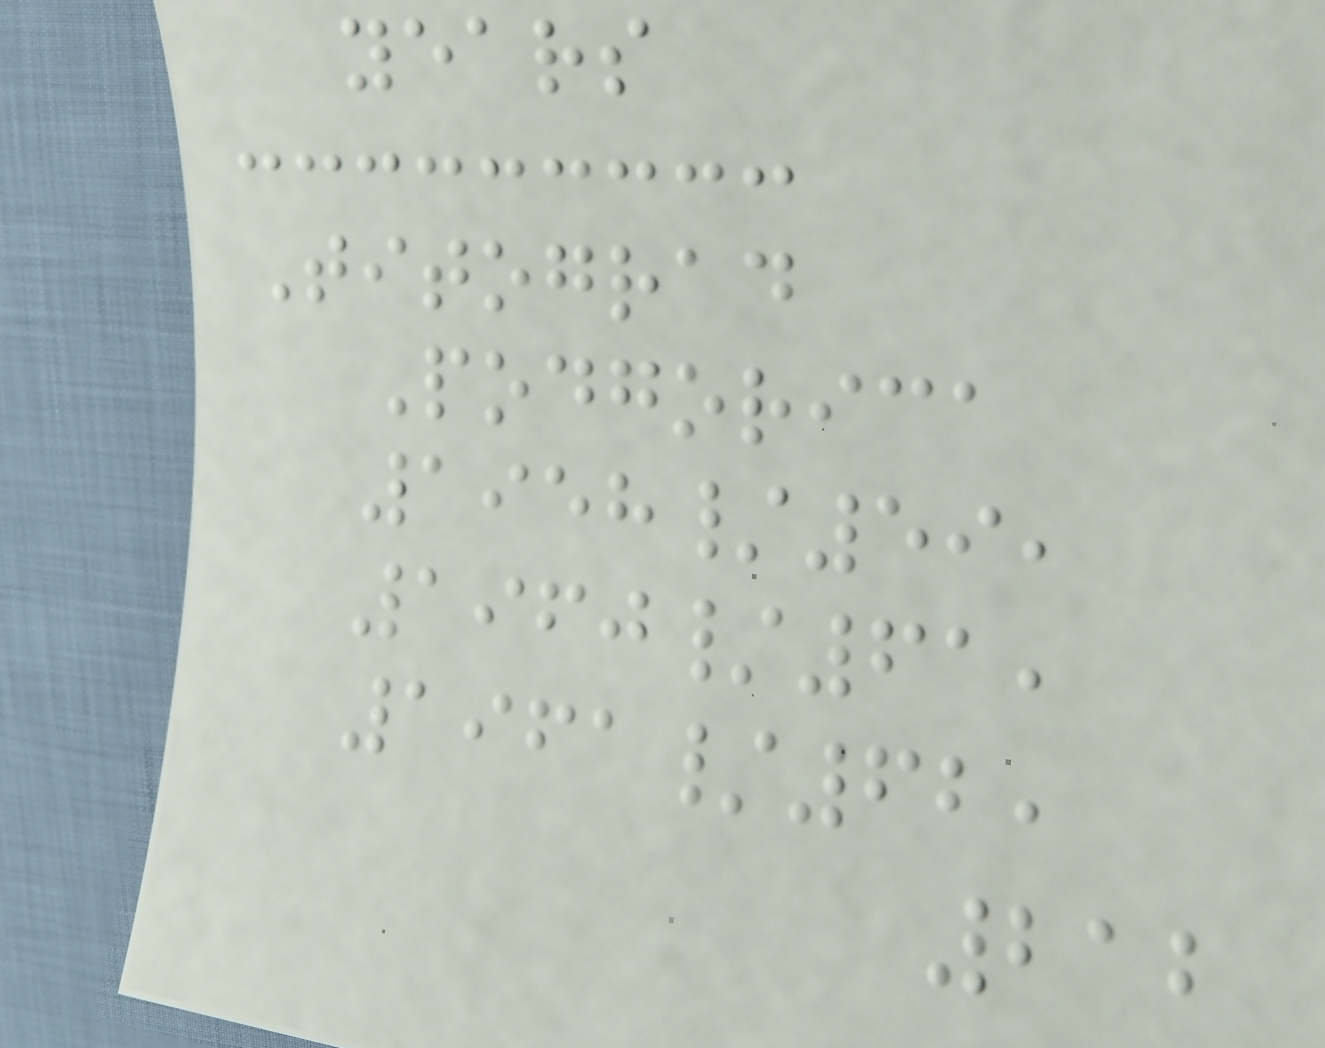years
Titograd
Podgorica
1958/59,
1960/61,
1961/62,
212
